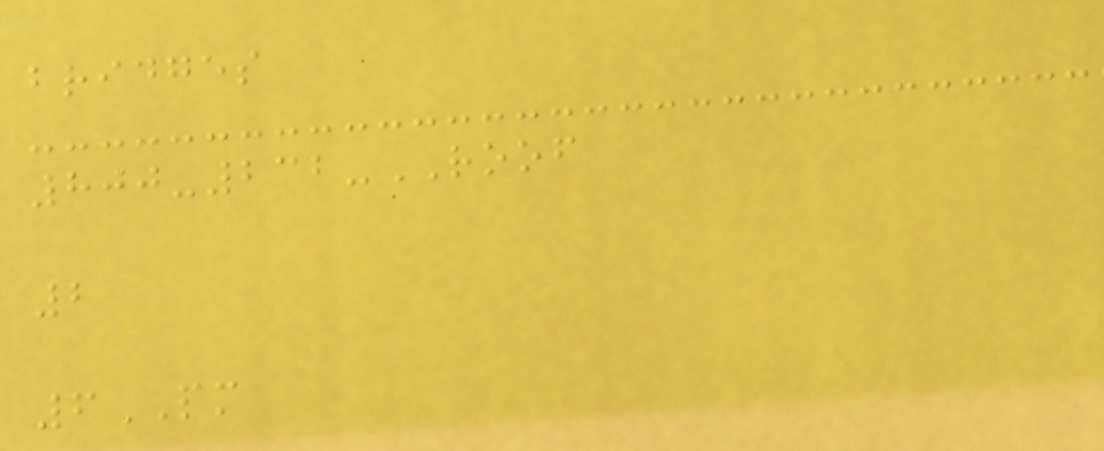bridges
800-232-ROOF
2
6PM
